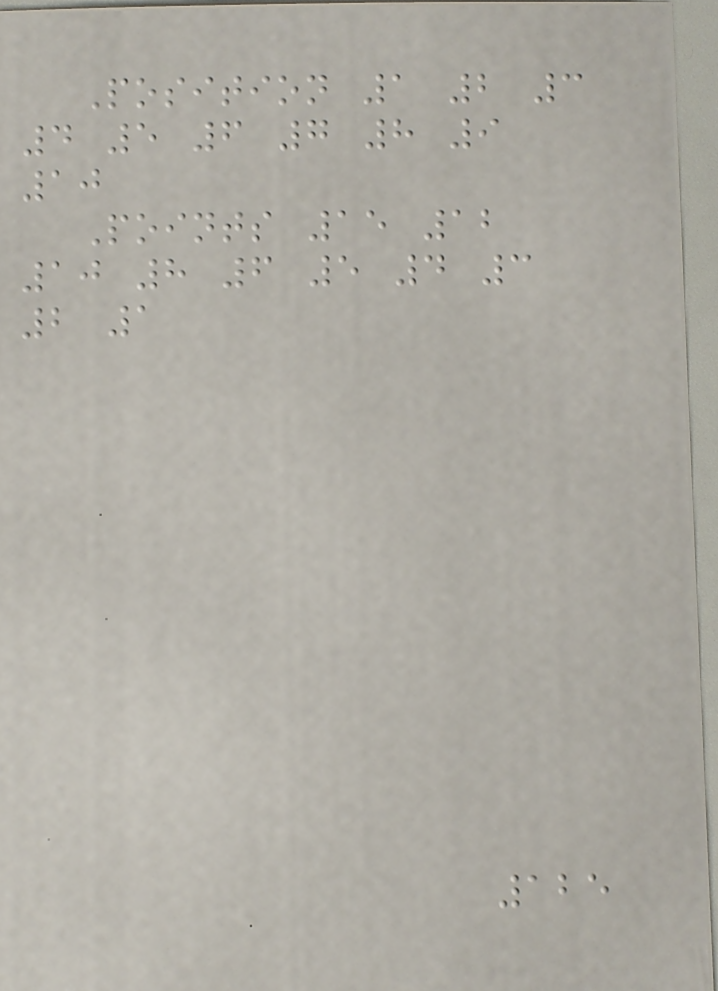Position 1 2 3
4 5 6 7 8 9
10
Points 15 12
10 8 6 5 4 3
2 1
125
